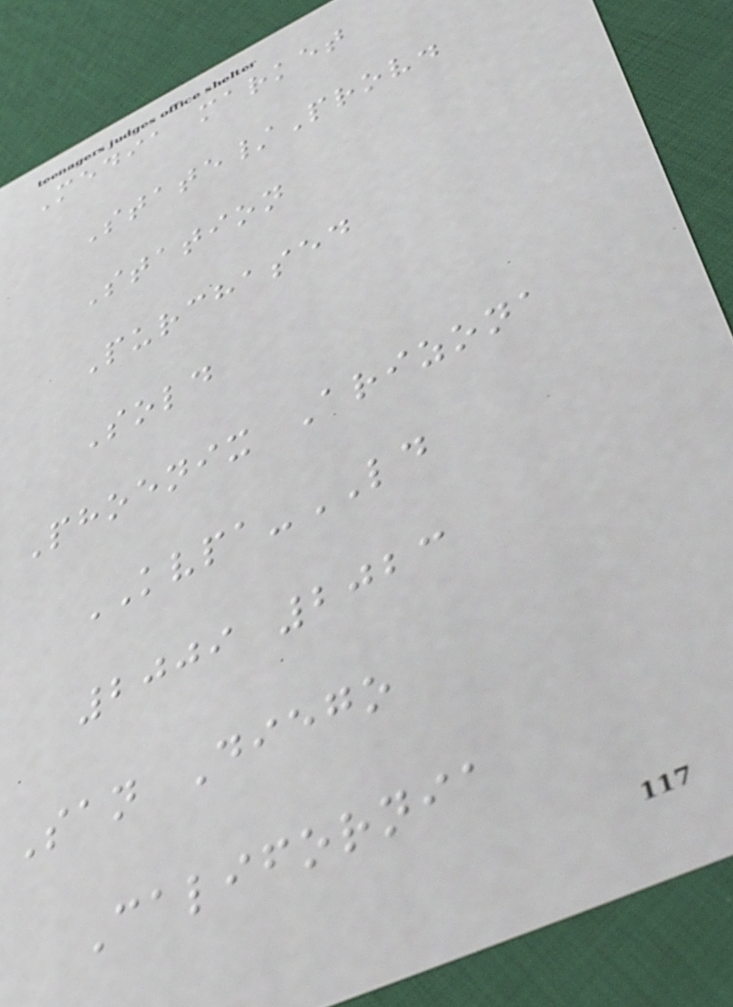Media market
State/Prov.
Station
Purchased
Sold
Phoenix Arizona
KVPA-LD
2009 2023
San Diego
California
